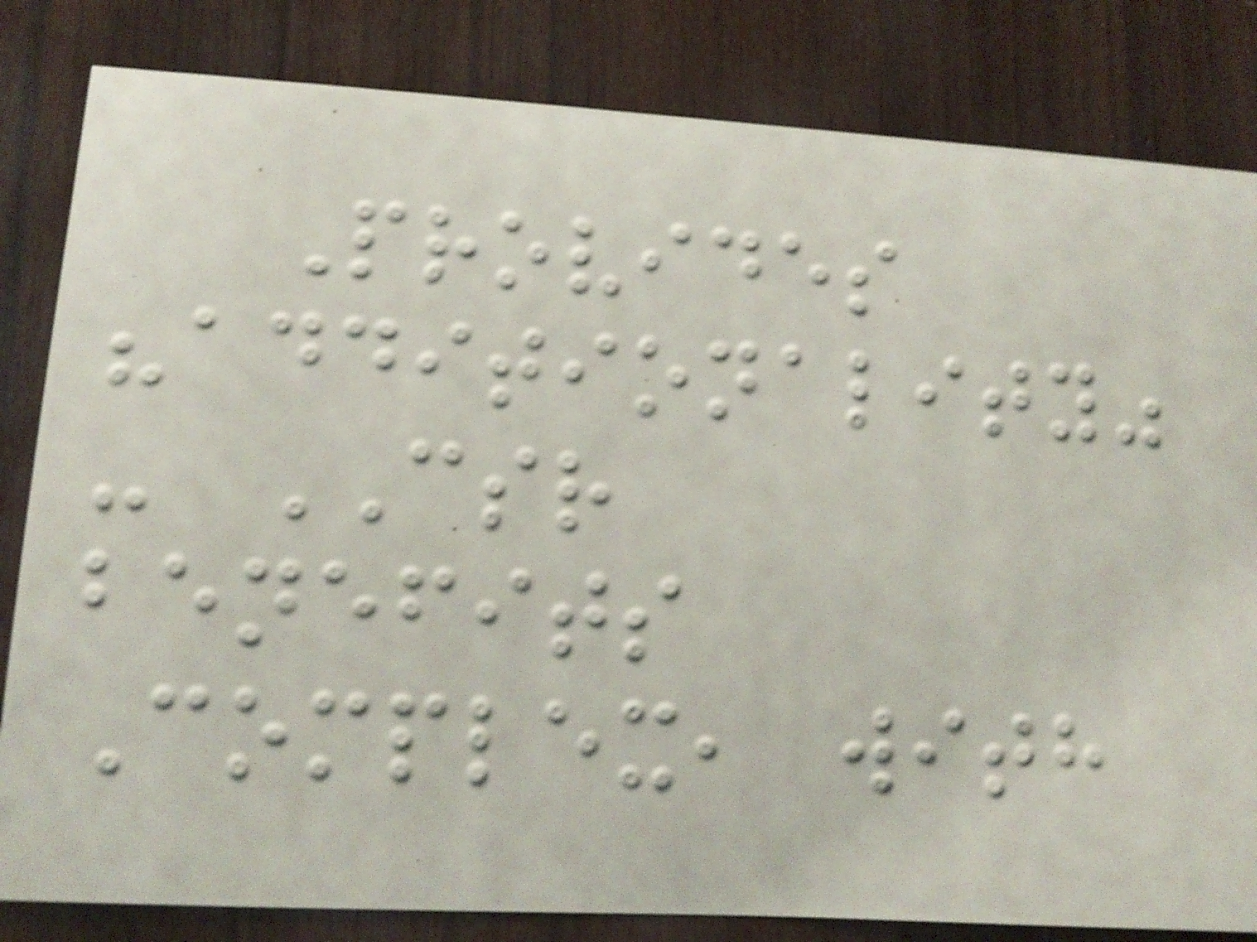Provides
"additionality"
- CSR
benefits
Complex, with
